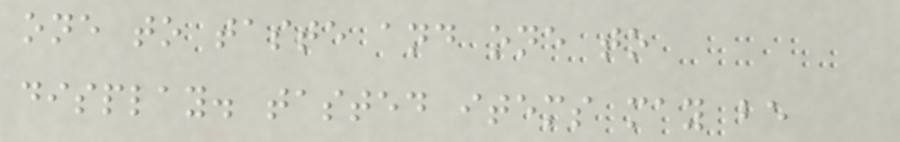one to taste and one to
display. tasted items may be
